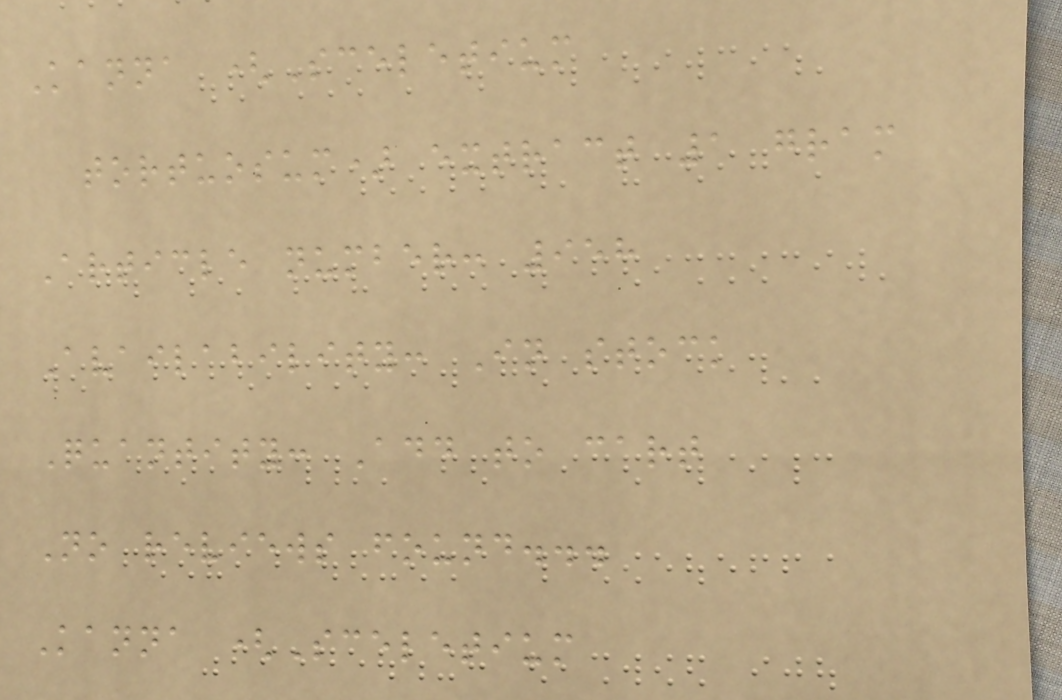Kanna (Sceletium
tortuosum) extract 1 gram
Article number: 958
Availability: In stock
Quantity: Add to cart
No reviews found...
Kanna (Sceletium
